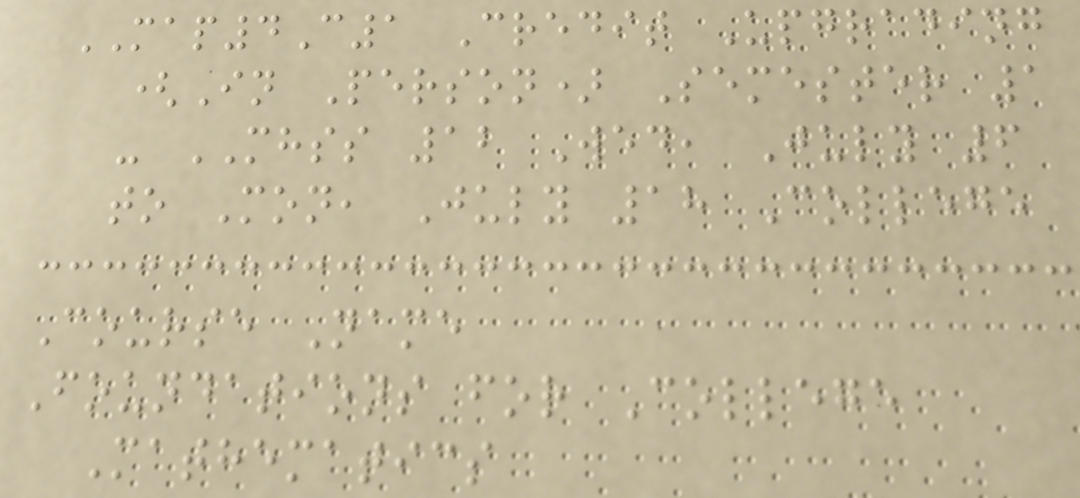MAP4C1 Credit Upgrading
(In Person) Semester 1
- MHSS 12 Wed, July 6
to Mon, July 18 College
Course Name
Foundations for College
Mathematics
